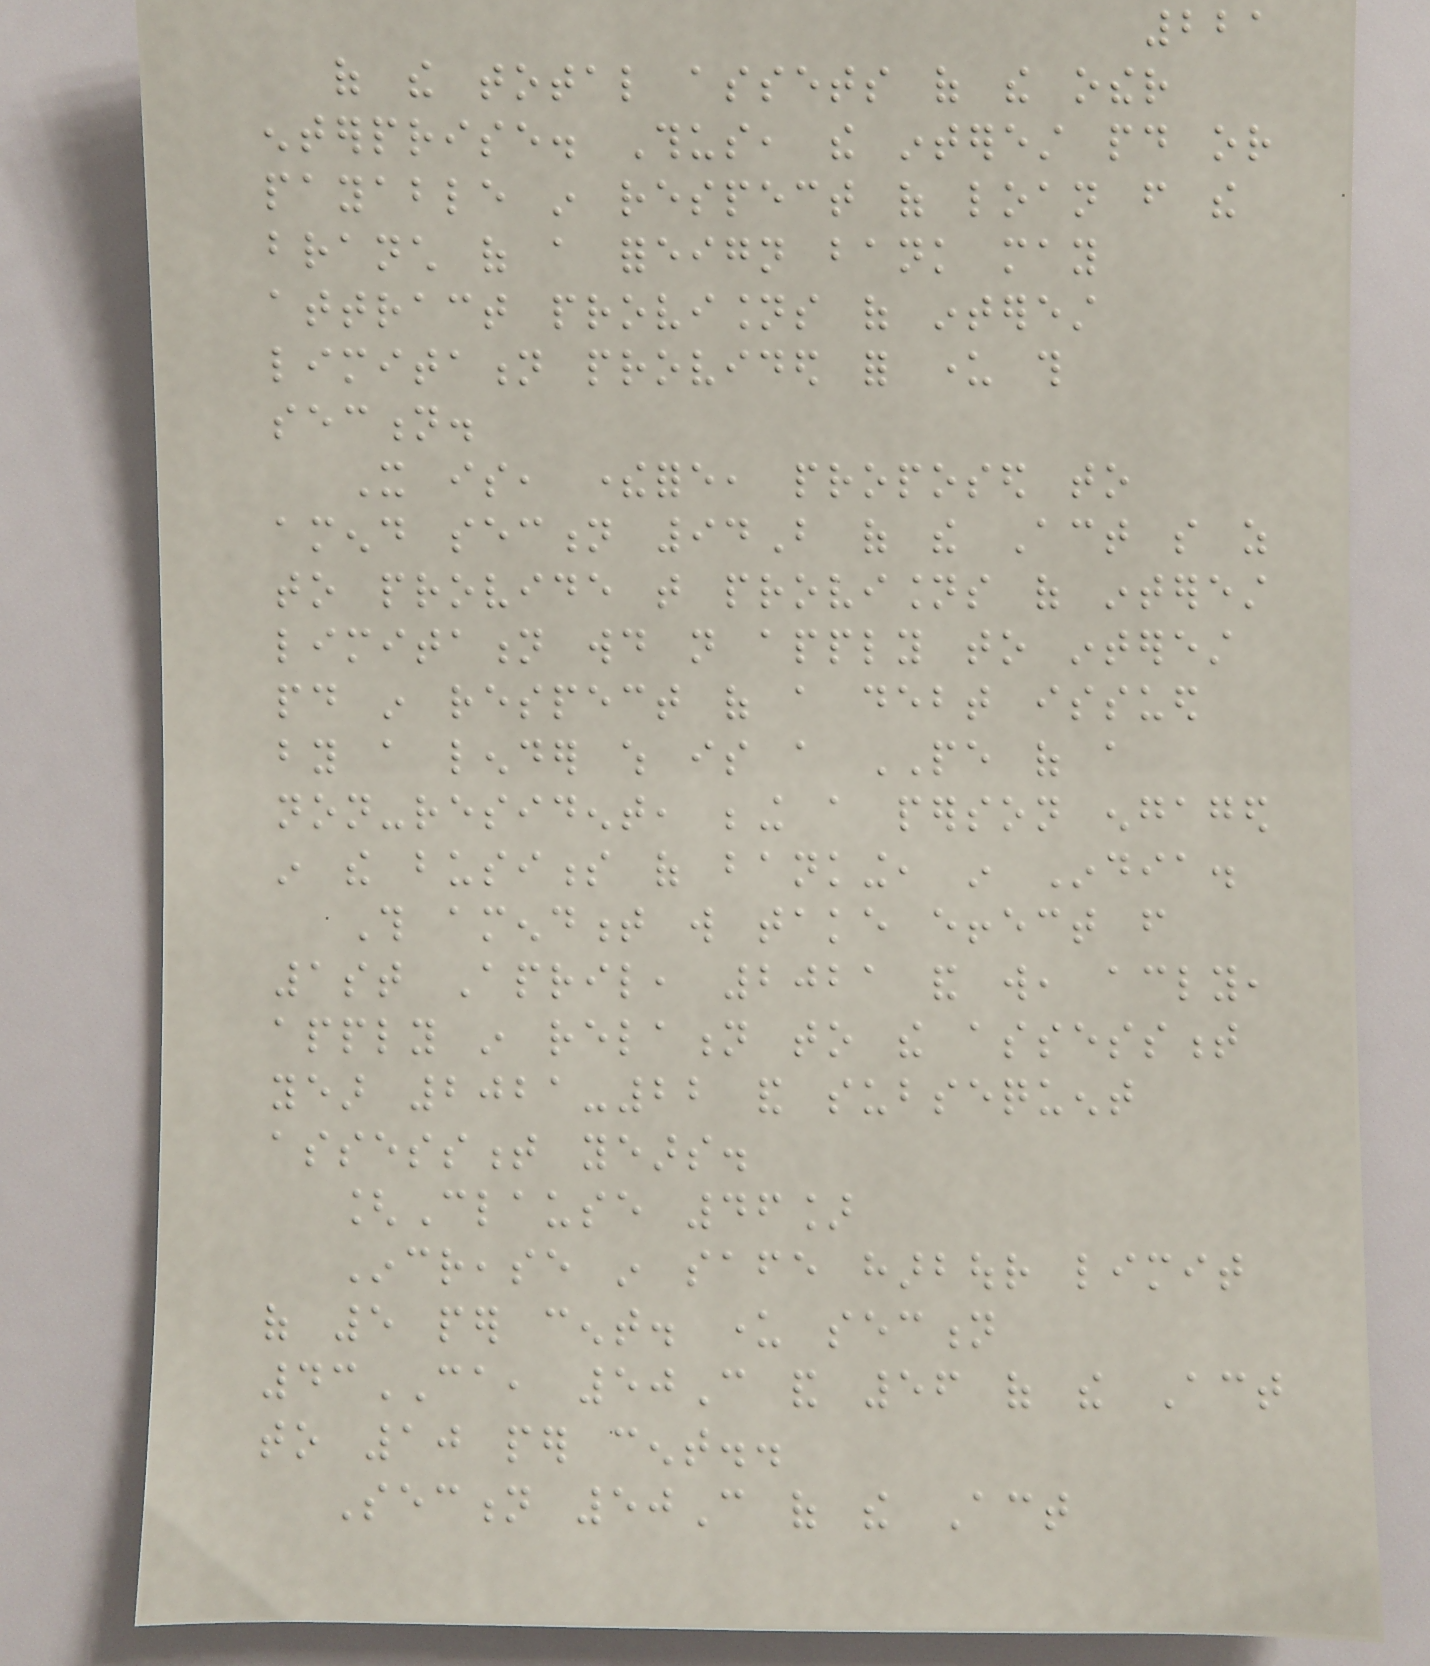221
of the total assets of the other
enterprise. Thus, the interest paid or
payable in respect of loan from the
branch of a foreign bank may
attract provisions of interest
limitation provided for under this
section.
It is, therefore, proposed to
amend section 94B of the Act so as
to provide that provisions of interest
limitation would not apply to interest
paid in respect of a debt issued
by a lender which is a PE of a
non-resident, being a person engaged
in the business of banking, in India.
This amendment will take effect from
1st April, 2021 and will, accordingly,
apply in relation to the assessment
year 2021-22 and subsequent
assessment years.
[Clause 46]
Increase in safe harbour limit
of 5 per cent. under section
43CA, 50C and 56 of the Act
to 10 per cent..
Section 50C of the Act
